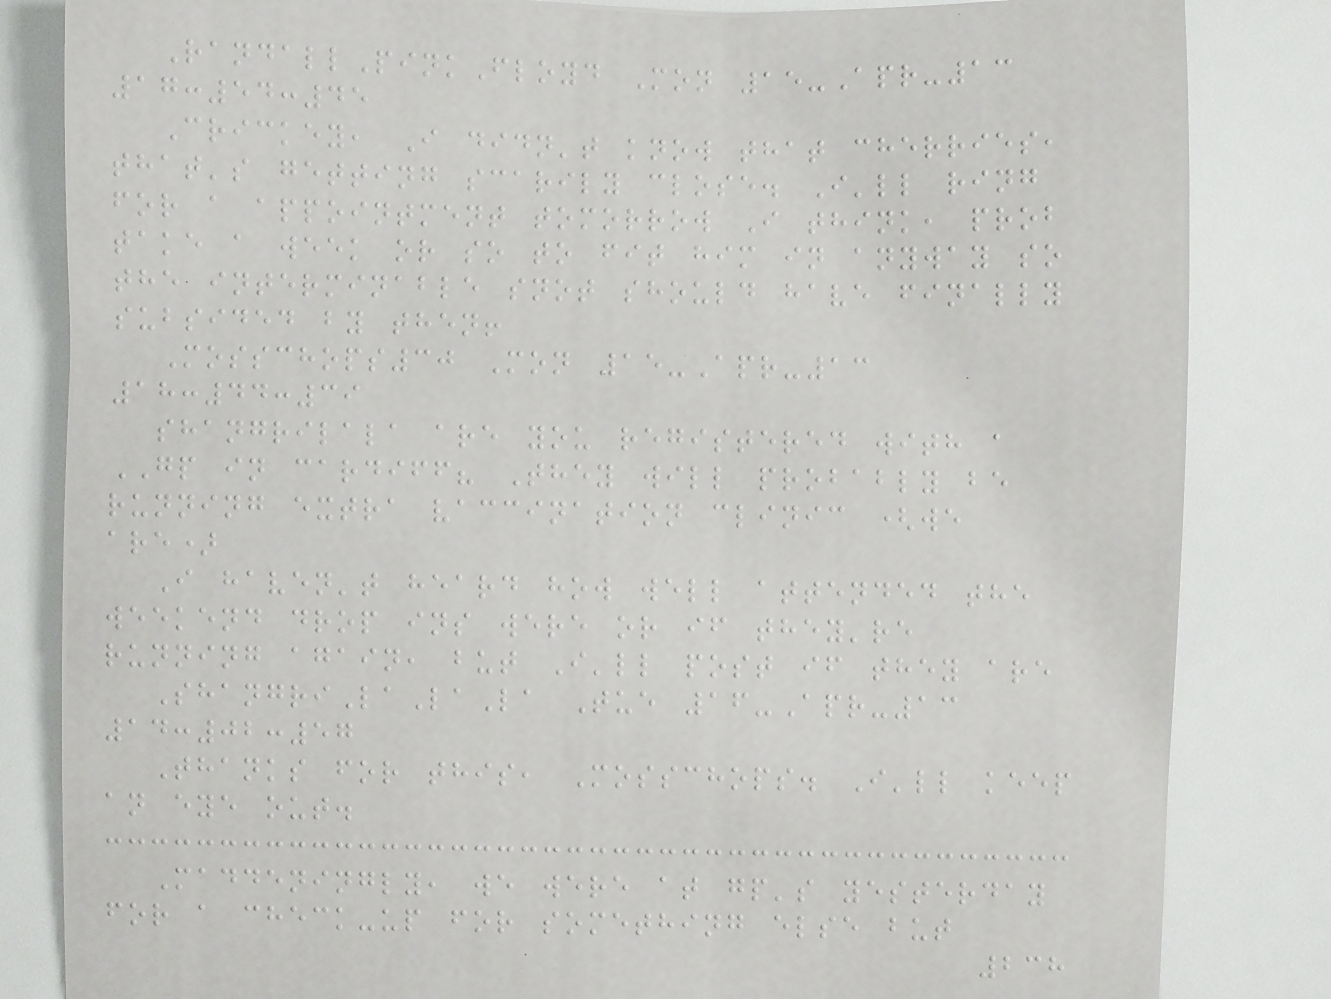RandallPinkFloyd Mon 15-Apr-13
17:54:45
Crickey, I didn't know that cherries,
that's getting scarily close. I'll ring
for a appointment tomorrow I think, prob
take a week or so to fit him in anyway so
the interminable snot should have finally
subsided by then!
Mosschops30 Mon 15-Apr-13
18:44:39
shangrilala are you registered with a
GP in cardiff? They will probably be
running extra vaccination clinic (we
are)
I haven't heard how well attended the
weekend drop ins were or if they're
running again, but I'll post if they are
ShangriLaLaLa Tue 16-Apr-13
14:02:57
Thanks for this, Mosschops. I'll keep
an eye out.
Maddeningly, we were at gp's yesterday
for a check-up for something else but
238
